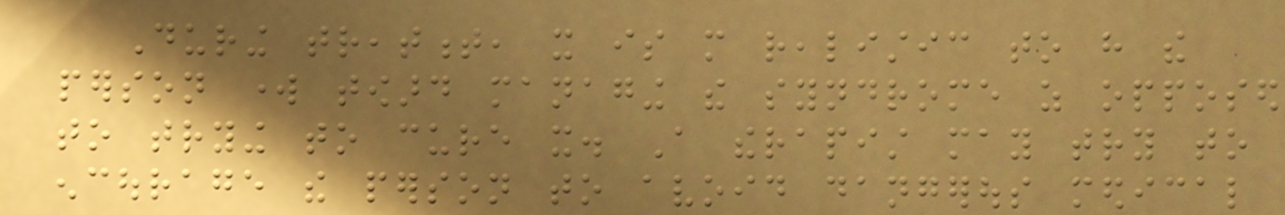During treatment, it is more realistic to have the
person work toward managing the syndrome as opposed
to trying to cure it. A therapist may try to
encourage the person to avoid dangerous medical
